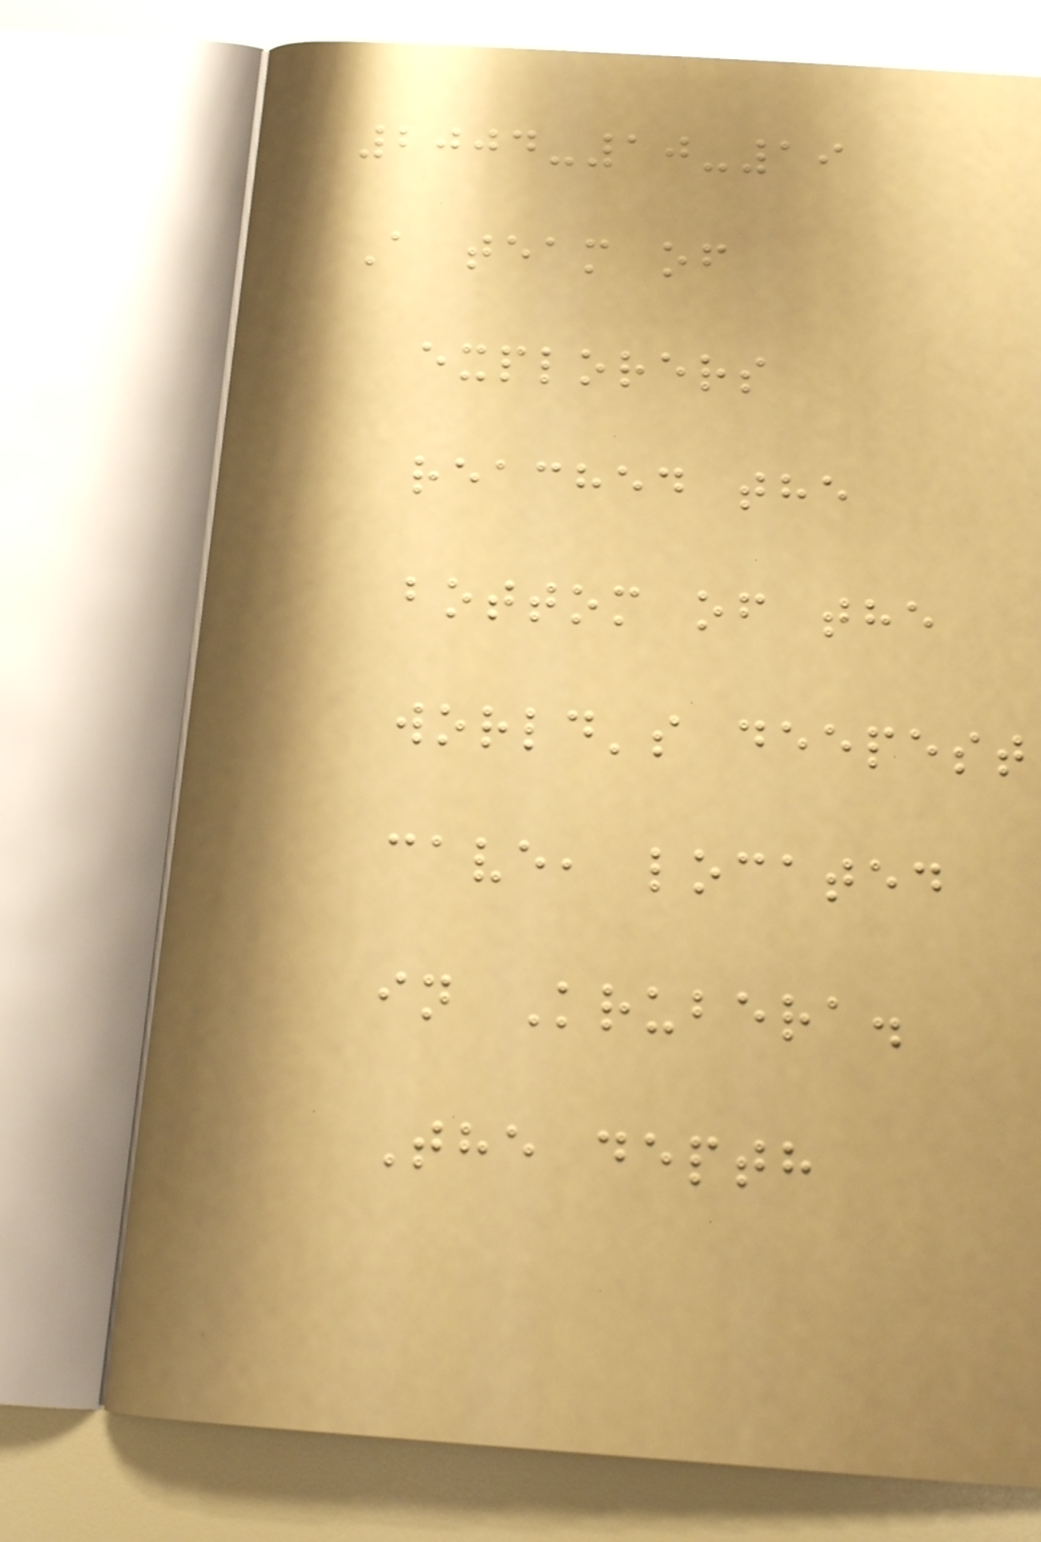2004-10-19
A team of
explorers
reached the
bottom of the
world's deepest
cave, located
in Krubera.
The depth
